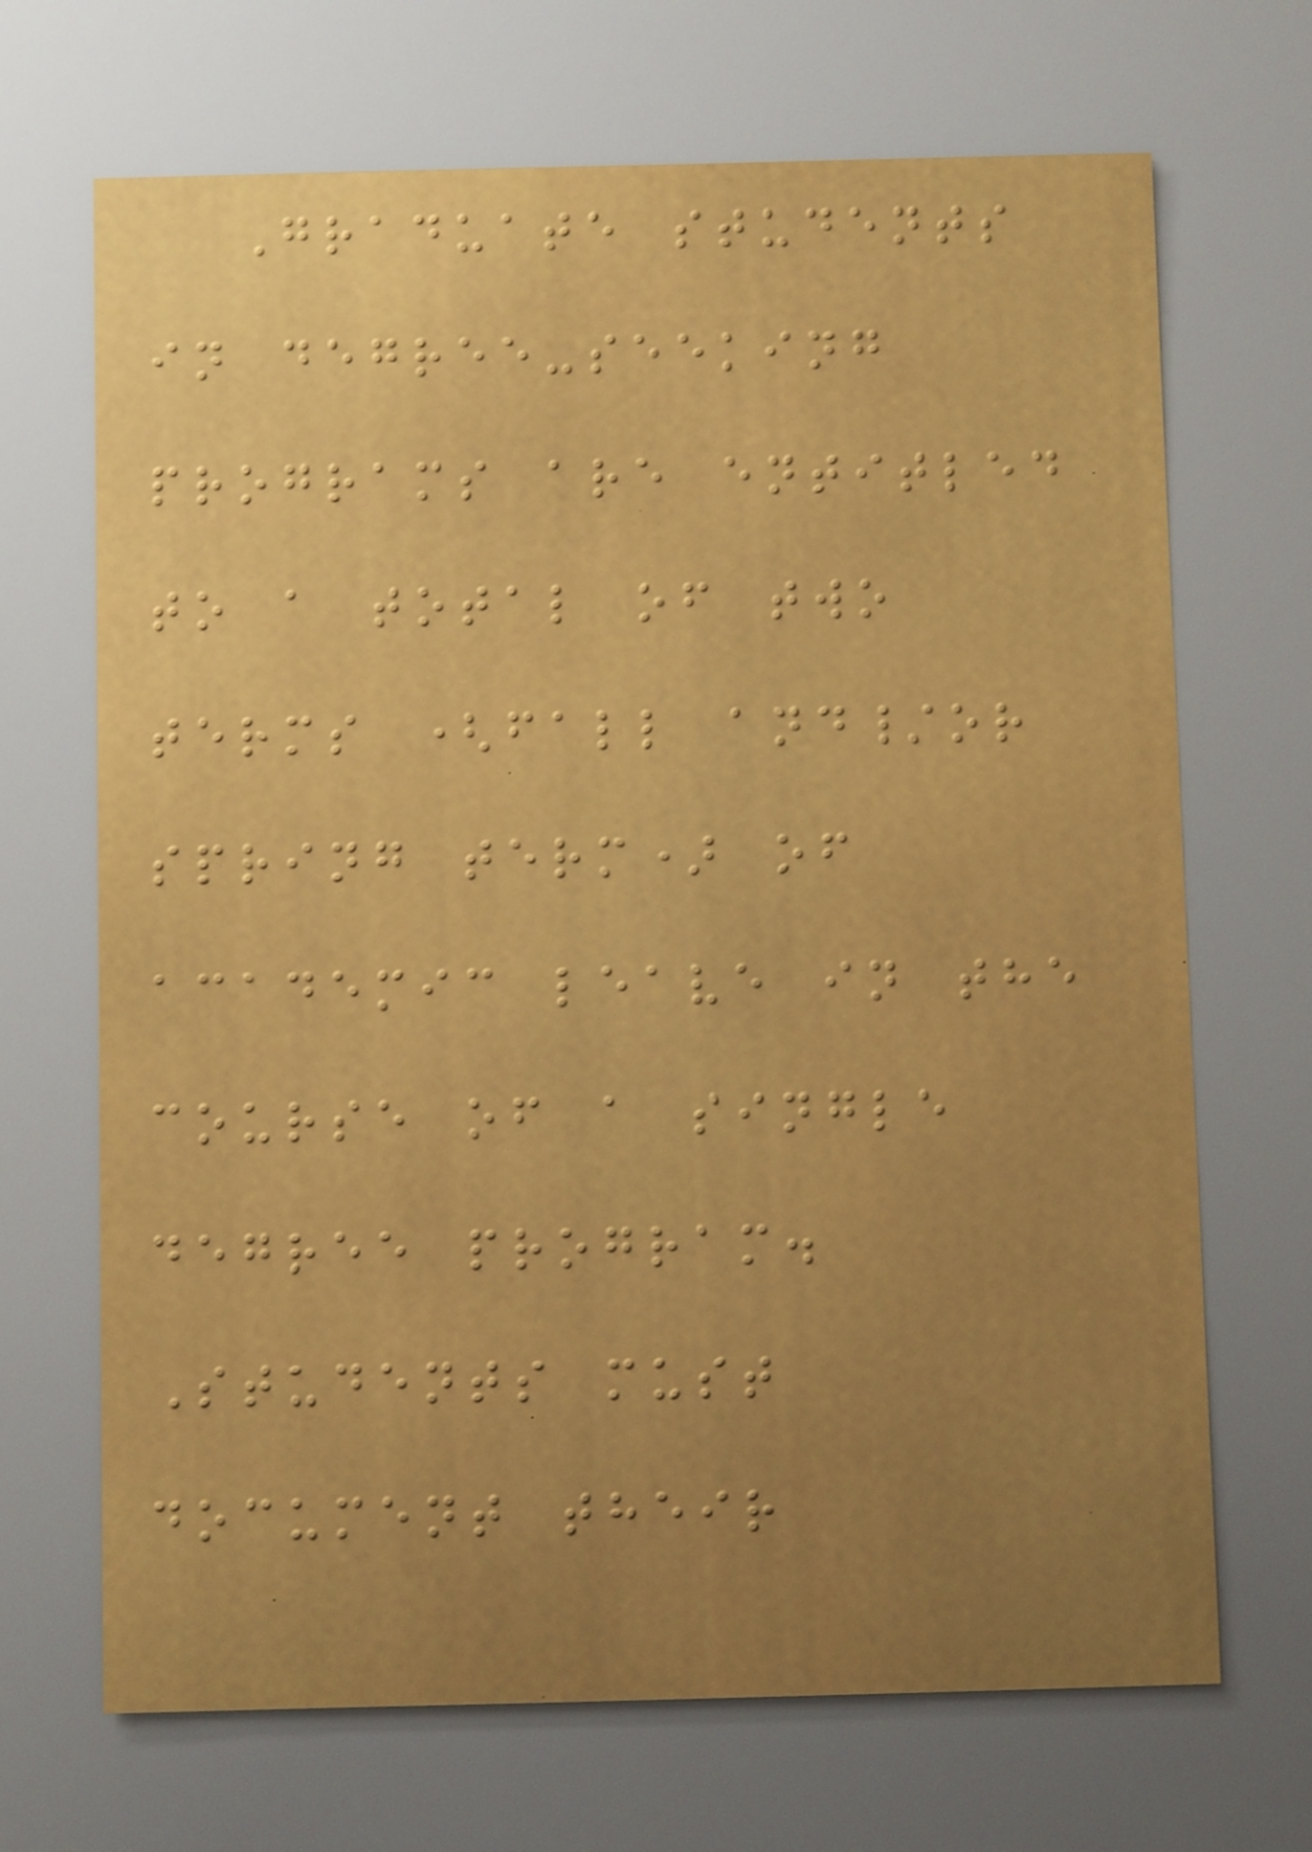Graduate students
in degree-seeking
programs are entitled
to a total of two
terms (fall and/or
spring term) of
academic leave in the
course of a single
degree program.
Students must
document their
